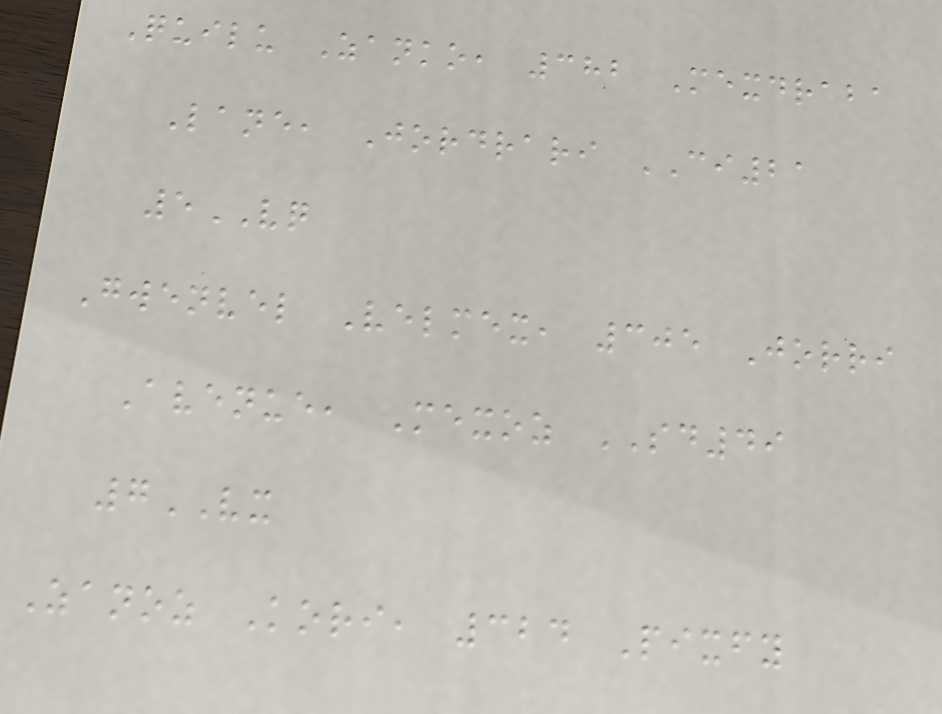Quilu Zanko, 382 Mexdraba
Lane, Jordrari CI21
5VQ
Gwenvel Velmex, 305 Jorri
Avenue, Mexoz SD49
7VX
Zanoz Kori, 324 Pixfy
